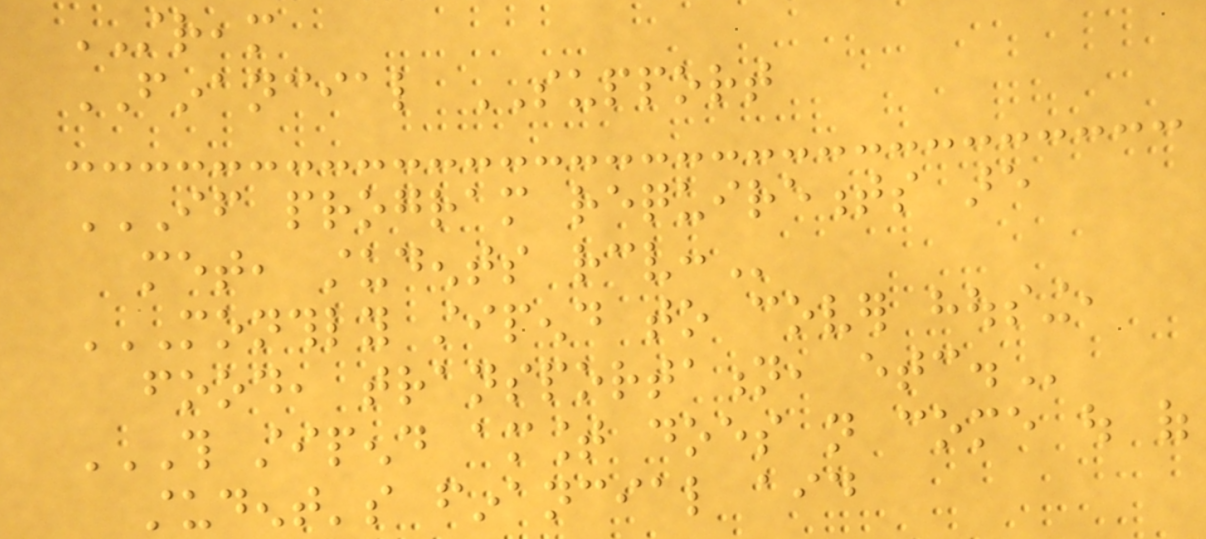STREAM
FINANCIAL SUPPORT
IF PROGRAM REQUIREMENTS ARE
MET, STUDENTS RECEIVE:
MONTHLY STIPEND TO COVER HOUSING,
FOOD, TRANSPORTATION, ETC.
THIS STIPEND AMOUNT DOES NOT COME OUT OF
STUDENT'S FINANCIAL AID
